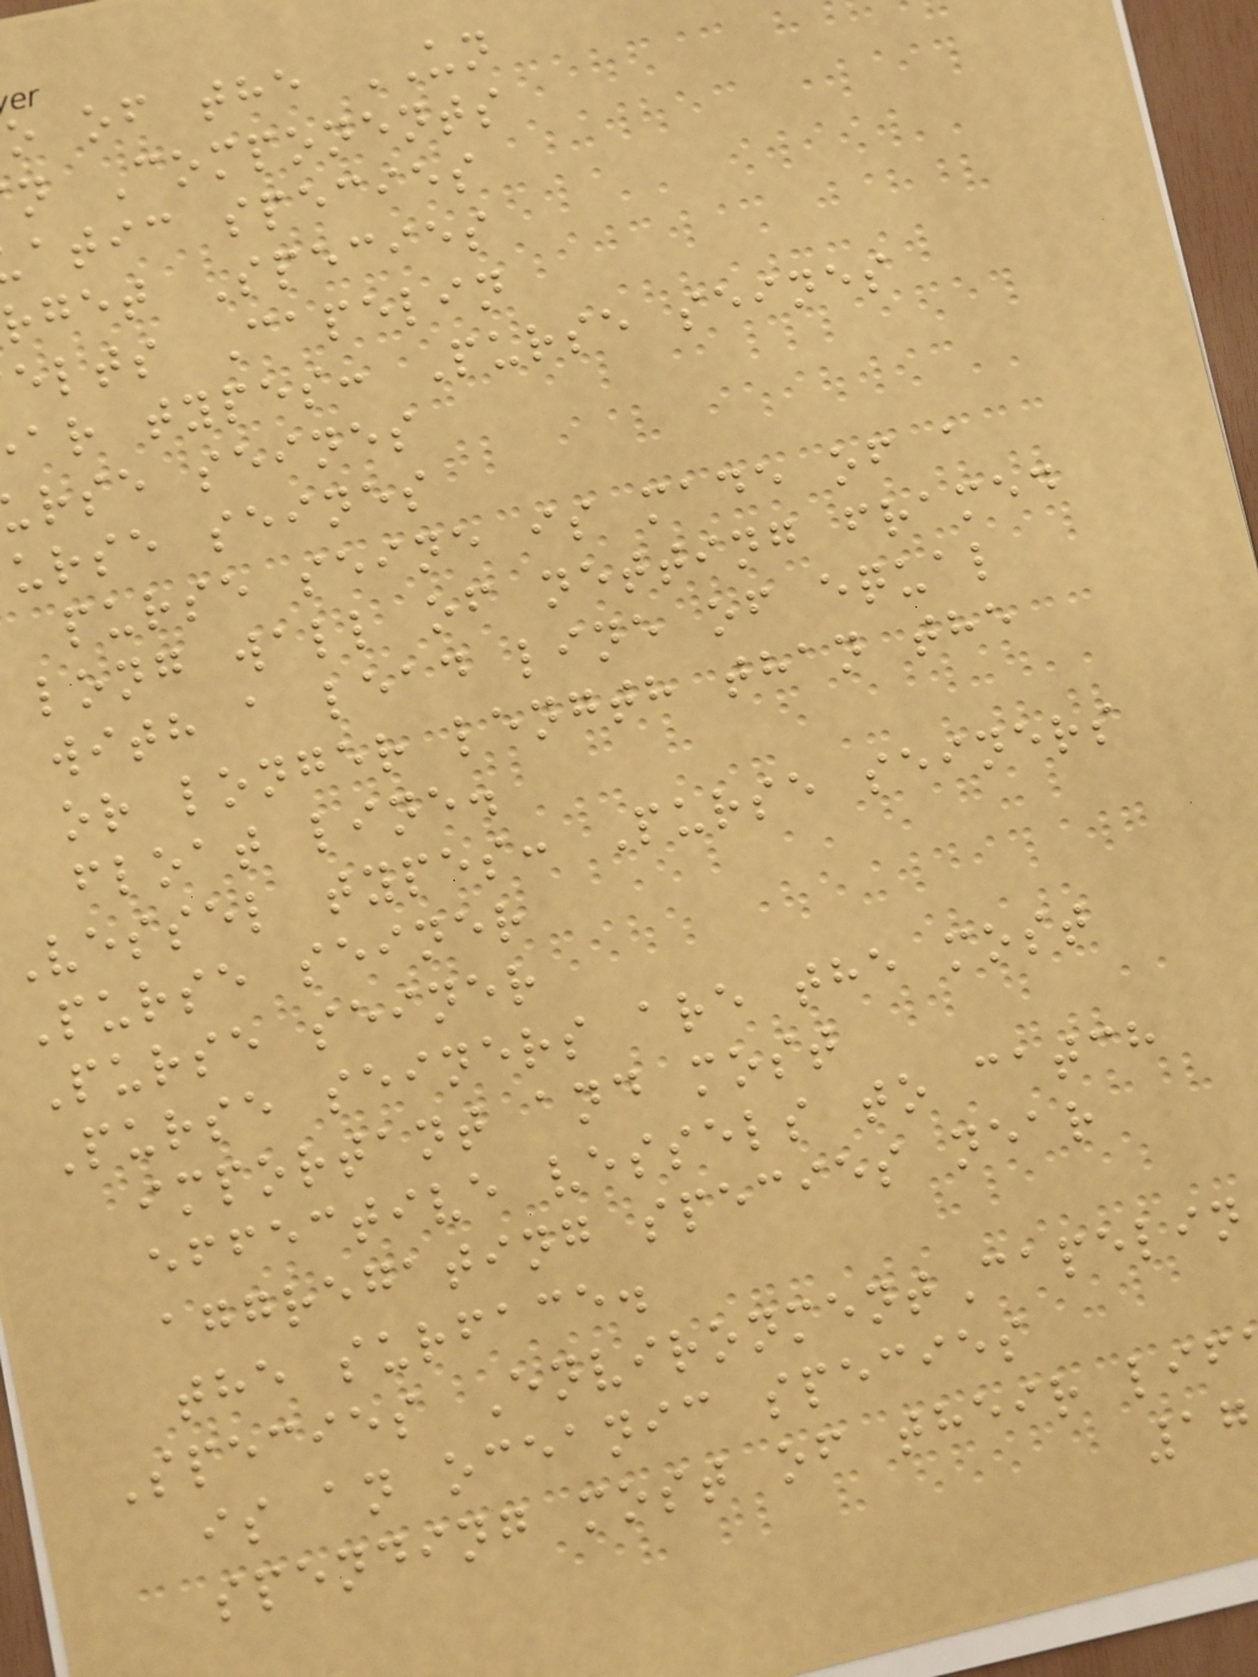o of the UN
n Components
atic species
rget Species
elts Capelin
ar types: Purse seines
rse seines
urse seines
purse seine is made of a
long wall of netting framed
with a lead line of equal
or longer length than the
float line.
Vessel types: Purse seiners
Purse seiner
Purse seiner
Purse seiners are the most
important and most
effective vessels to catch
aggregating species near
the surface.
Species EnvironmentCapelin
is an oceanic species
spending most of their lif
